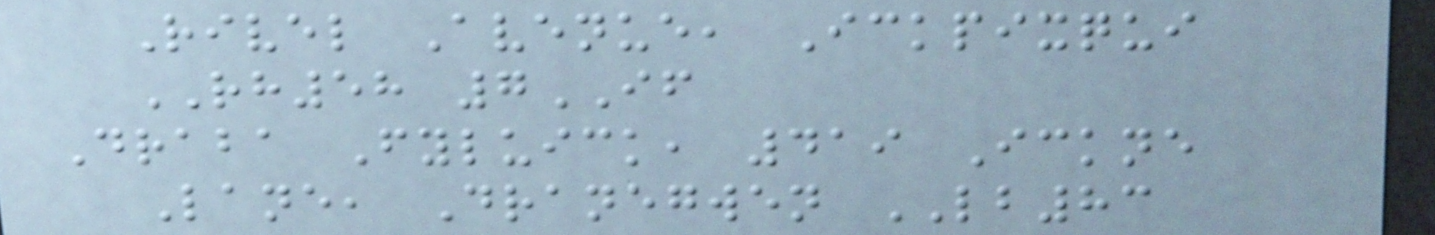Rivel Avenue, Ickpixqui
RH58 7IF
Draba Fyluick, 419 Ickne
Lane, Dranegwen LB83
